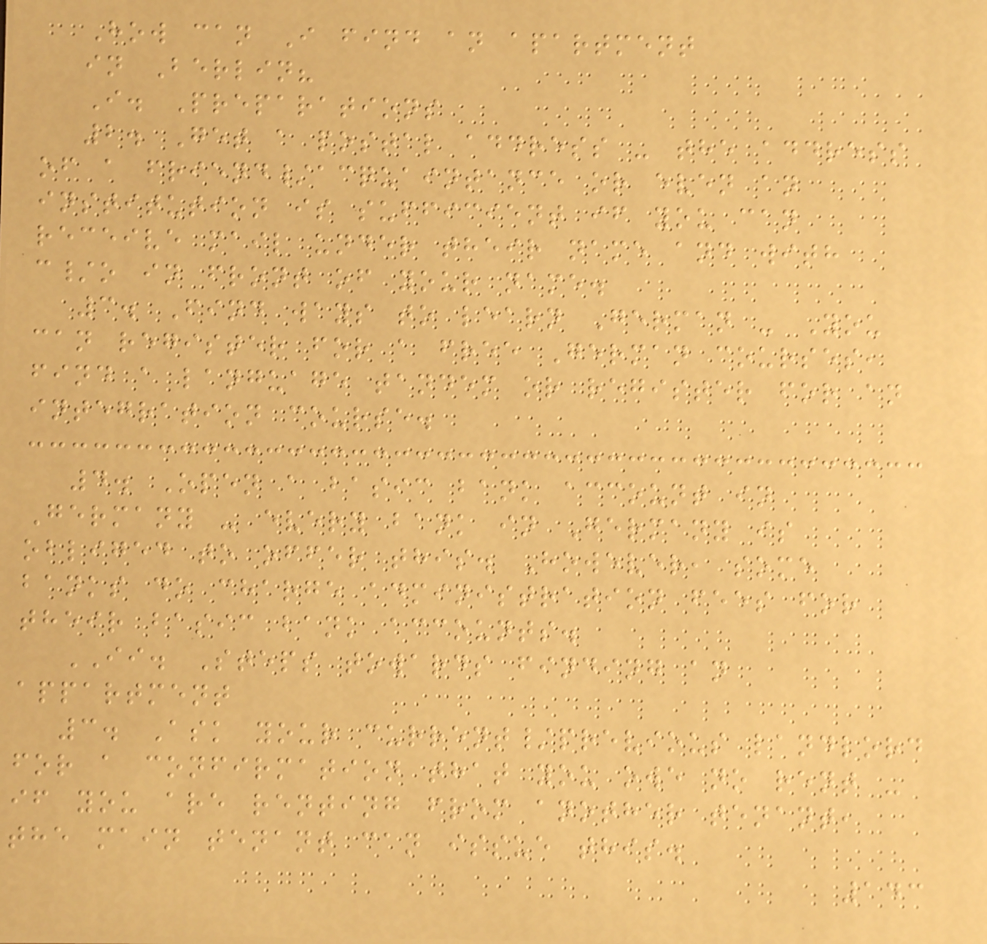How can I find an apartment
in Berlin?
I. Preparations
2. Get a postal address - the address
of a friend/acquaintance or even an
institution is sufficient if you can
receive mail under their name and with
c/o in front of your name.
3. Find ways to learn German - You
can register for a free German courses,
find a language tandem or register for an
integration course.
4. Open a basic bank account in
Germany - every bank in Germany is
obliged to offer this. However, some
banks do charge administration fees for
their basic bank accounts.
II. Steps towards finding an
appartment
3. Ask your current/previous landlord
for a confirmation that you owe no rent -
if you are renting from another tenant,
the main tenant can issue this.
143
